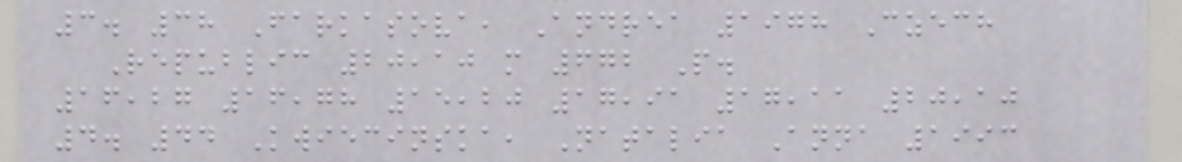3. 38 Farkasova, Andrea 1978 Czech
Republic 20,10 m 672 P.
16,27 16,78 15,20 17,91 17,11 20,10
4. 44 Kwiecinska, Natalia Anna 1993
